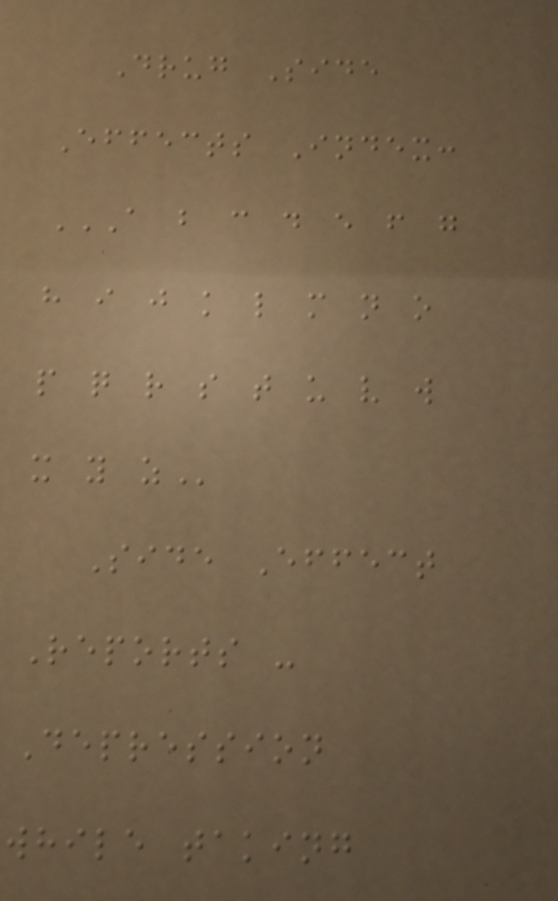Drug Side
Effects Index:
A B C D E F G
H I J K L M N O
P Q R S T U V W
X Y Z
Side Effect
Reports -
Depression
while taking
